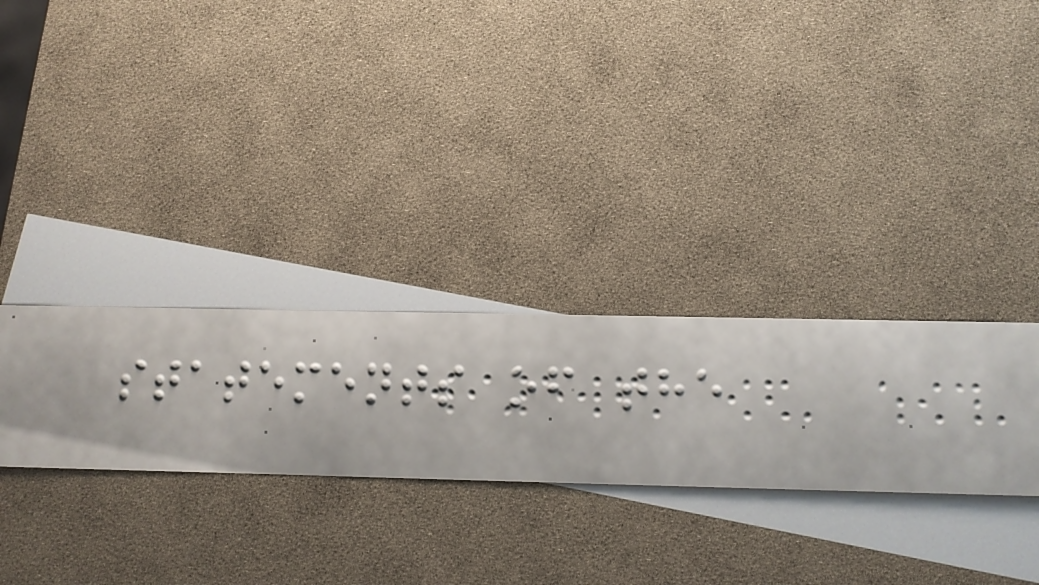statements of the
